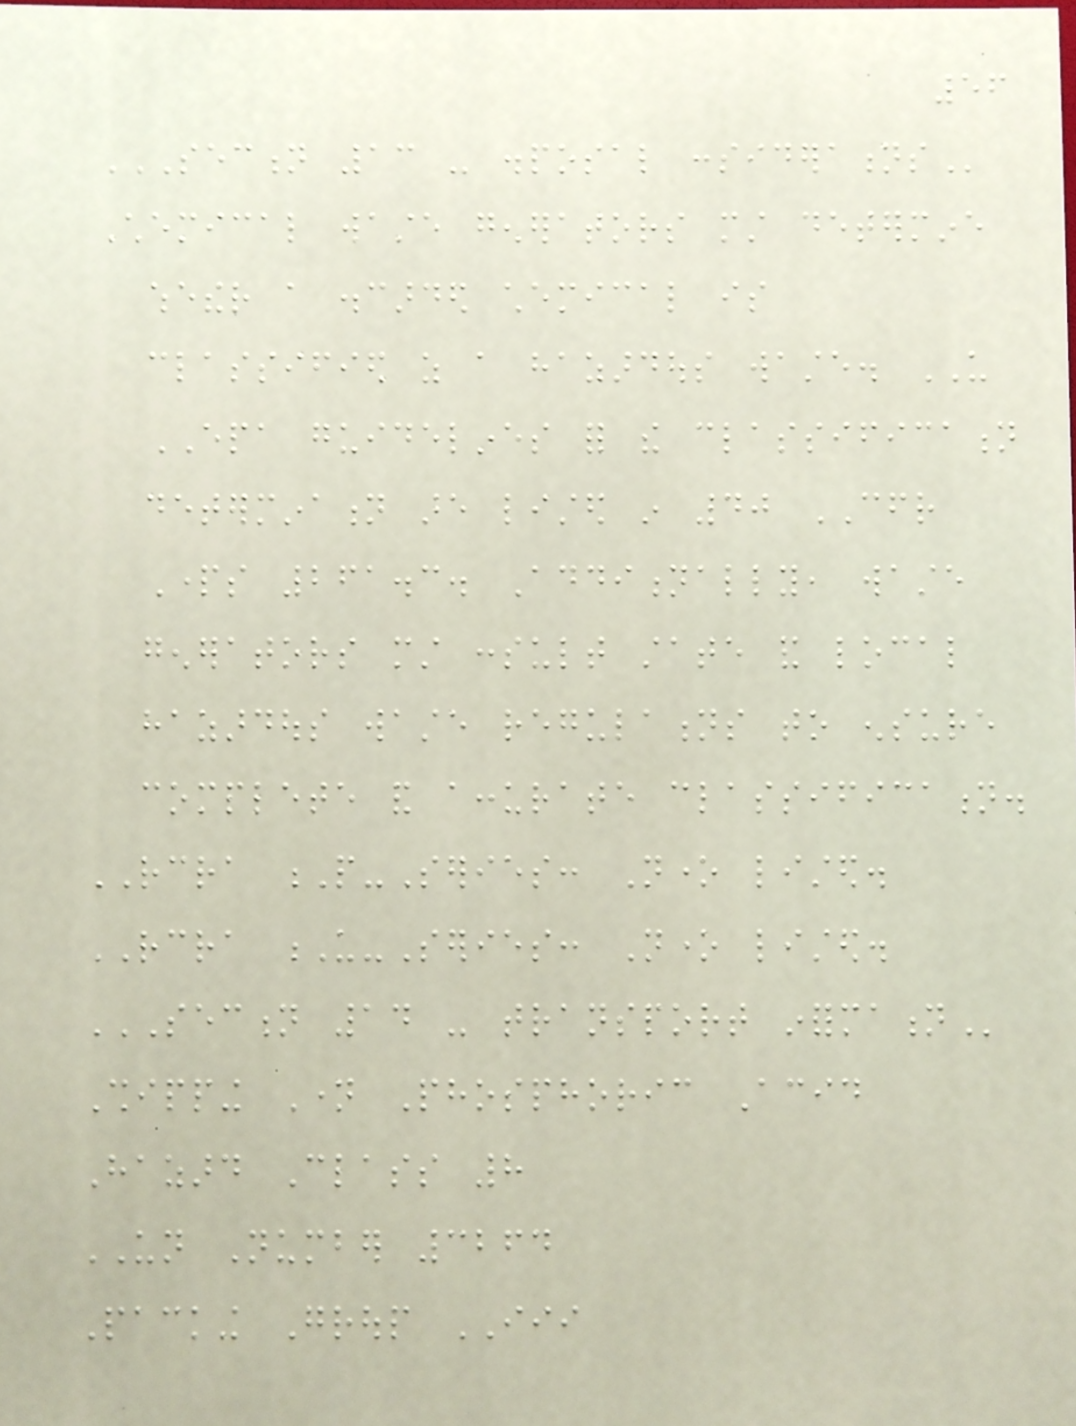56
SECTION 13 - DISPOSAL CONSIDERATIONS
Chemical waste generators must determine
whether a discarded chemical is
classified as a hazardous waste. US
EPA guidelines for the classification
determination are listed in 40 CFR
Parts 261.3. Additionally, waste
generators must consult state and local
hazardous waste regulations to ensure
complete and accurate classification.
RCRA P-Series: None listed.
RCRA U-Series: None listed.
SECTION 14 - TRANSPORT INFORMATION
Shipping Name Phosphoric Acid
Hazard Class 8
UN Number 3264
Packing Group III
